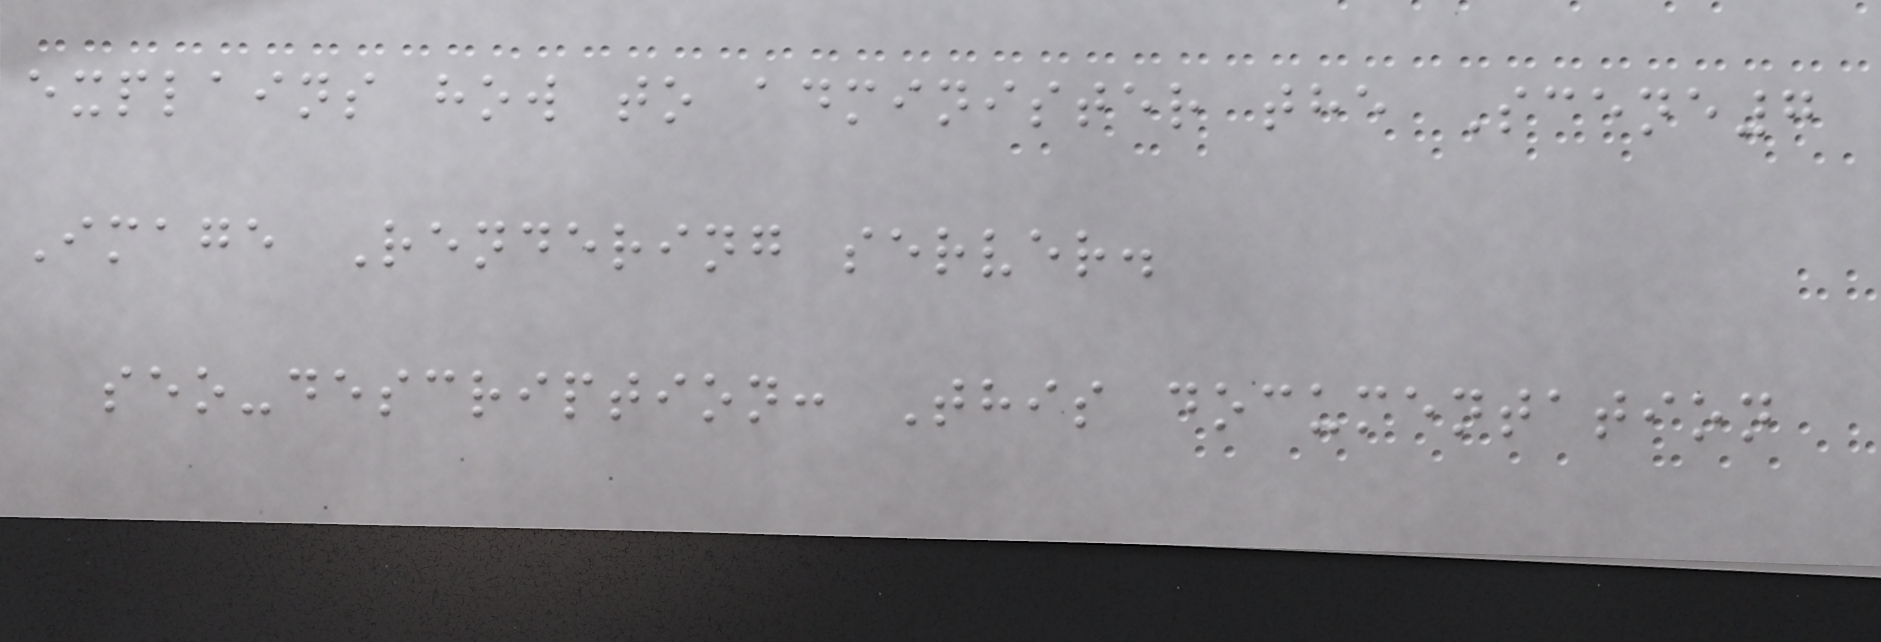explains how to administer the Scene7
Image Rendering server.
seo-description: This documentation
